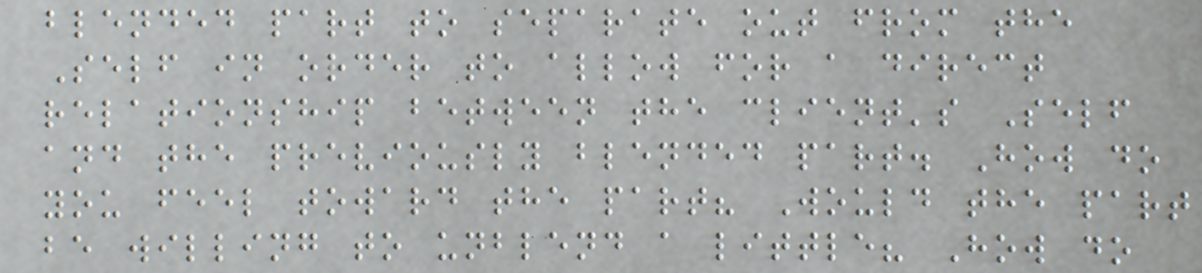blended part to separate out from the
Self in order to allow for a direct
relationship between the client's Self
and the previously blended part. How do
you feel toward the part? Would the part
be willing to unblend a little? How do
